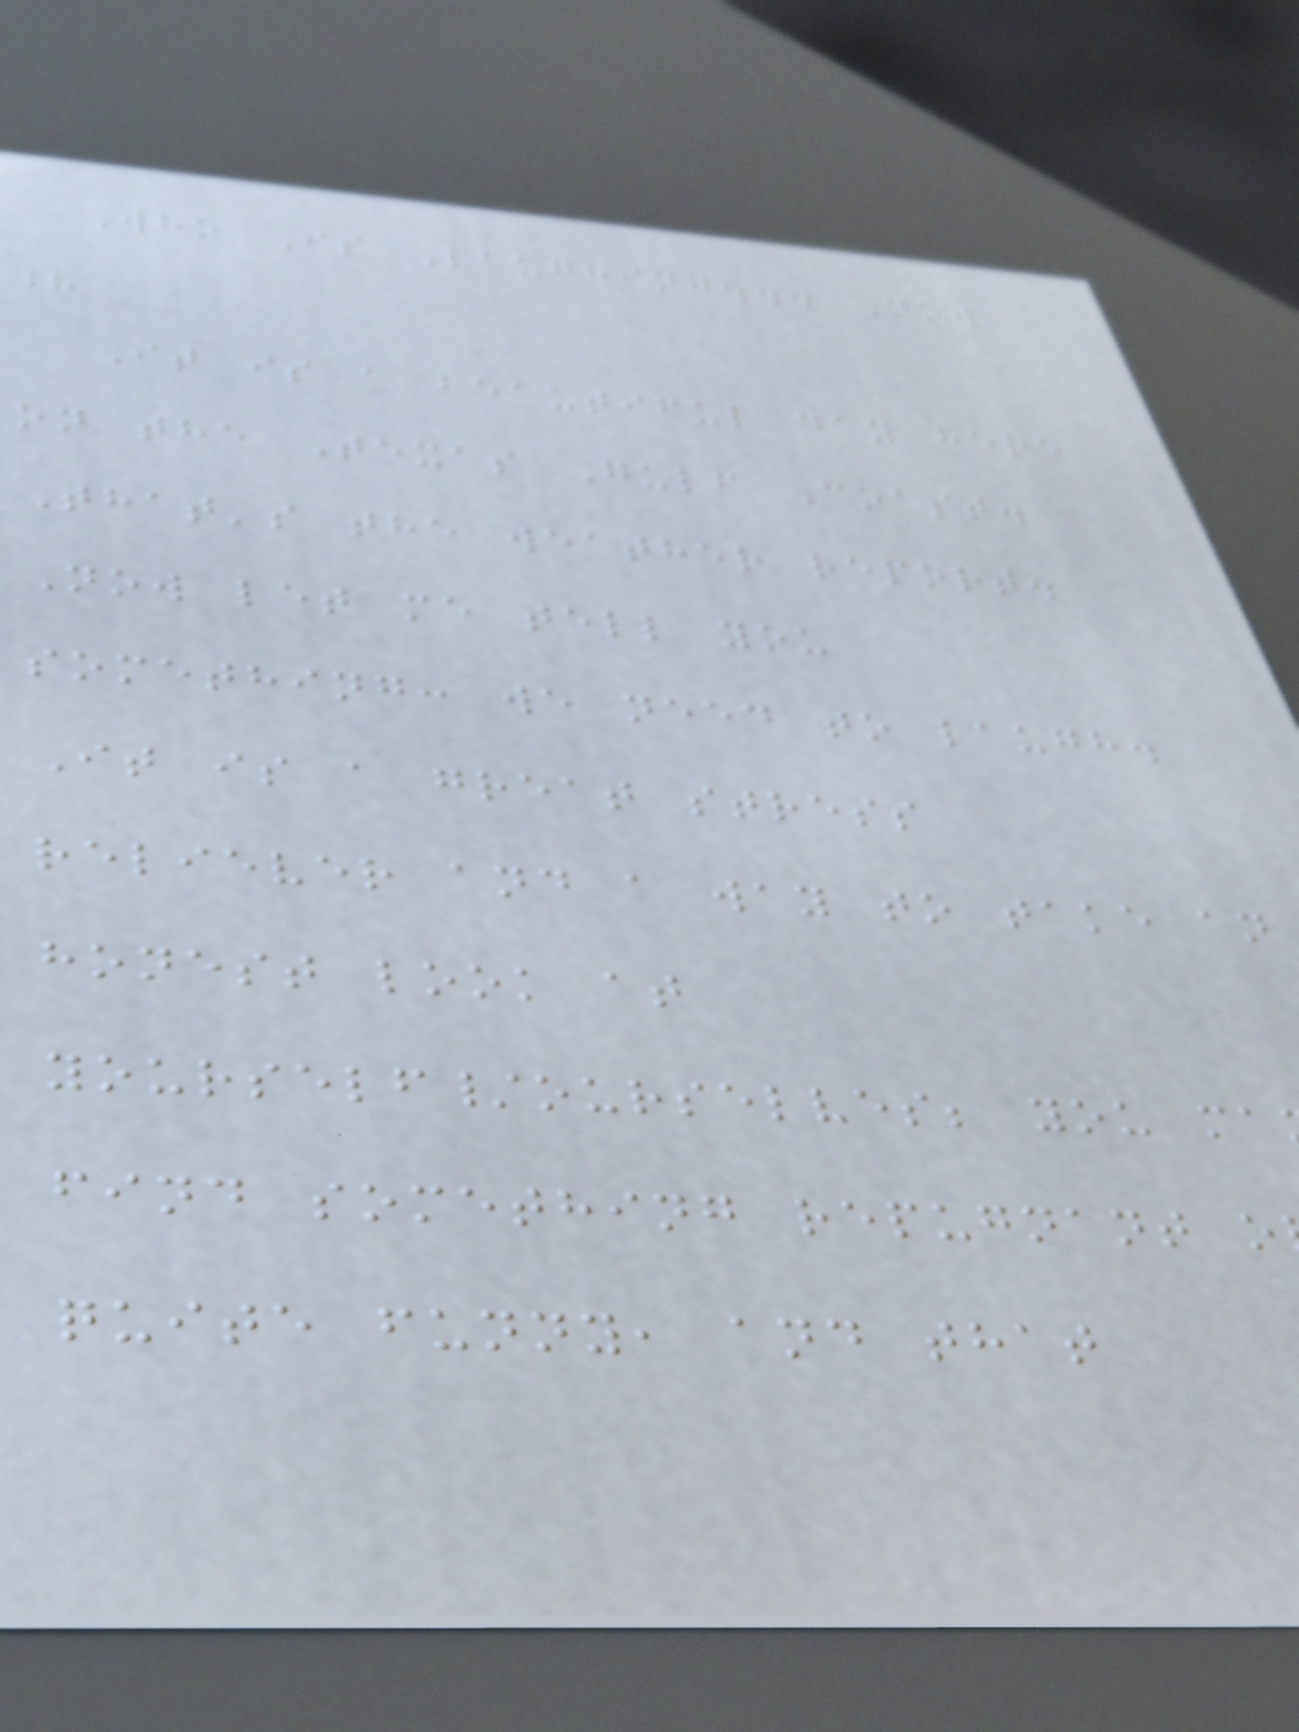Who Is Laughing... Now
?
It is a beautiful day here
on the Texas Gulf Coast.
That's the weather report.
Now let me tell you
something: we need to laugh.
It is a great stress
reliever and a way to take an
honest look at
yourself/ourselves; you ma
find something repugnant o
quite funny, and that
